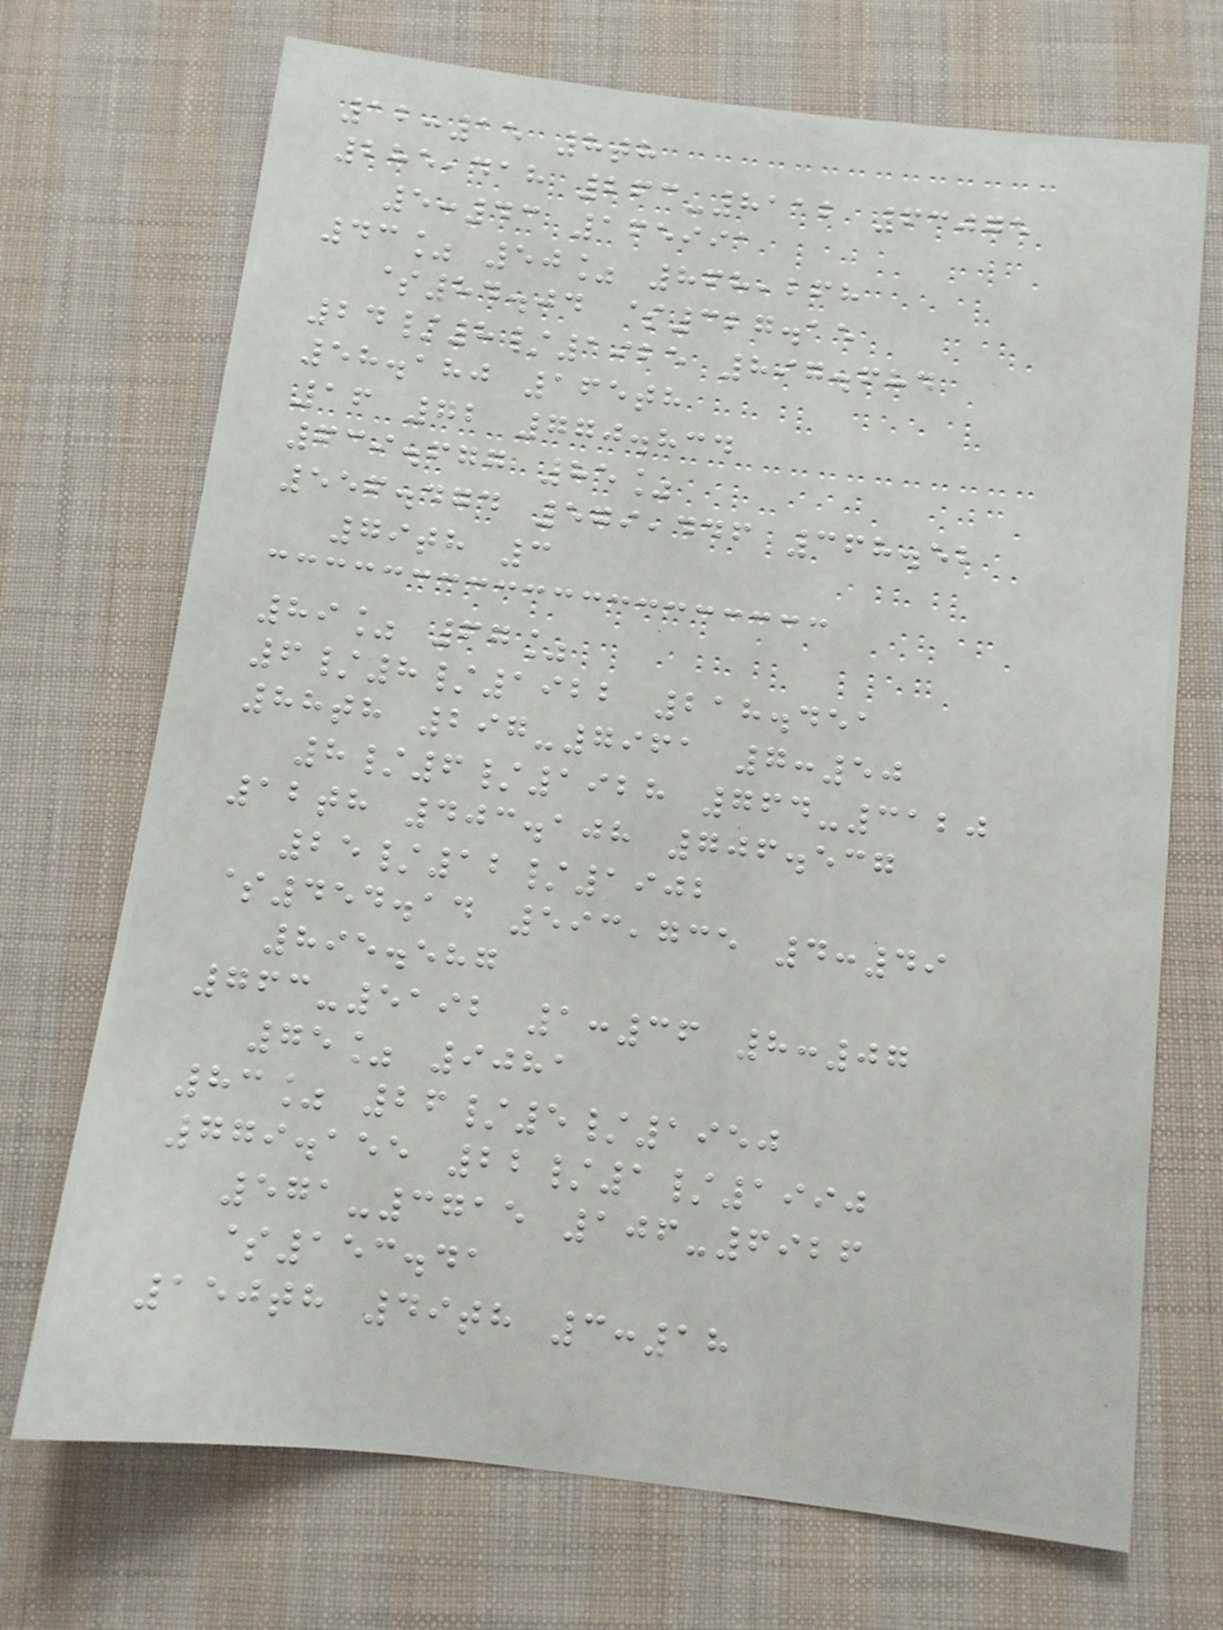12:15 8th
285,418 263-8112 63075
5:43 165991
43% 50% 868,268
$84.04 $327.15
24/8/1925 897.684
58.180 165th
16 72 770.834
639.677 85%
556.474 579,446 368.52
79th 3
89% 67%
6/8/1922 218.451
88th 297-7961 7:50
8/6/1928 764-3120
12th 403.108 706.537
25/12/1902
$454.14 593,735 4:49
895.587
763-5192 1:36 8:07
75% 9081
83% 26/5/1950
779.155 22/1/1990
571-3715 106-6926
$153.41
150th 49th 3:18
